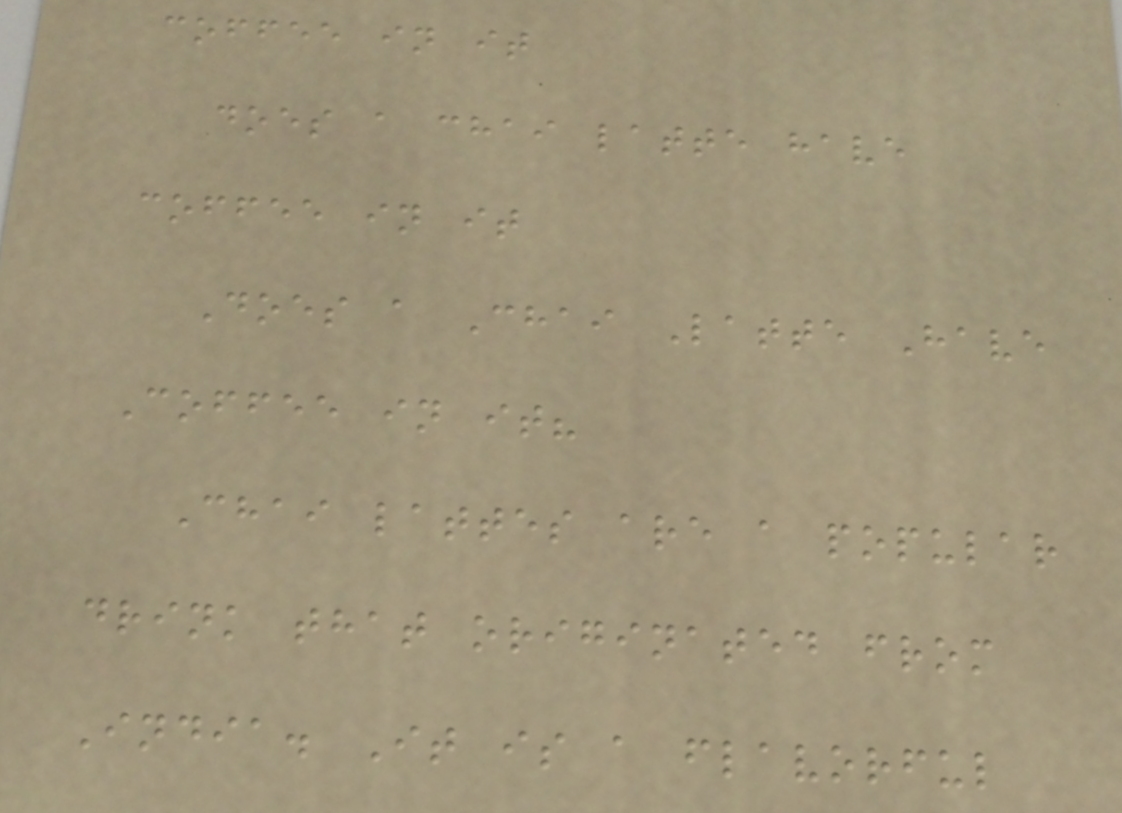coffee in it
does a chai latte have
coffee in it
Does a Chai Latte Have
Coffee in it?
Chai lattes are a popular
drink that originated from
India. It is a flavorful
